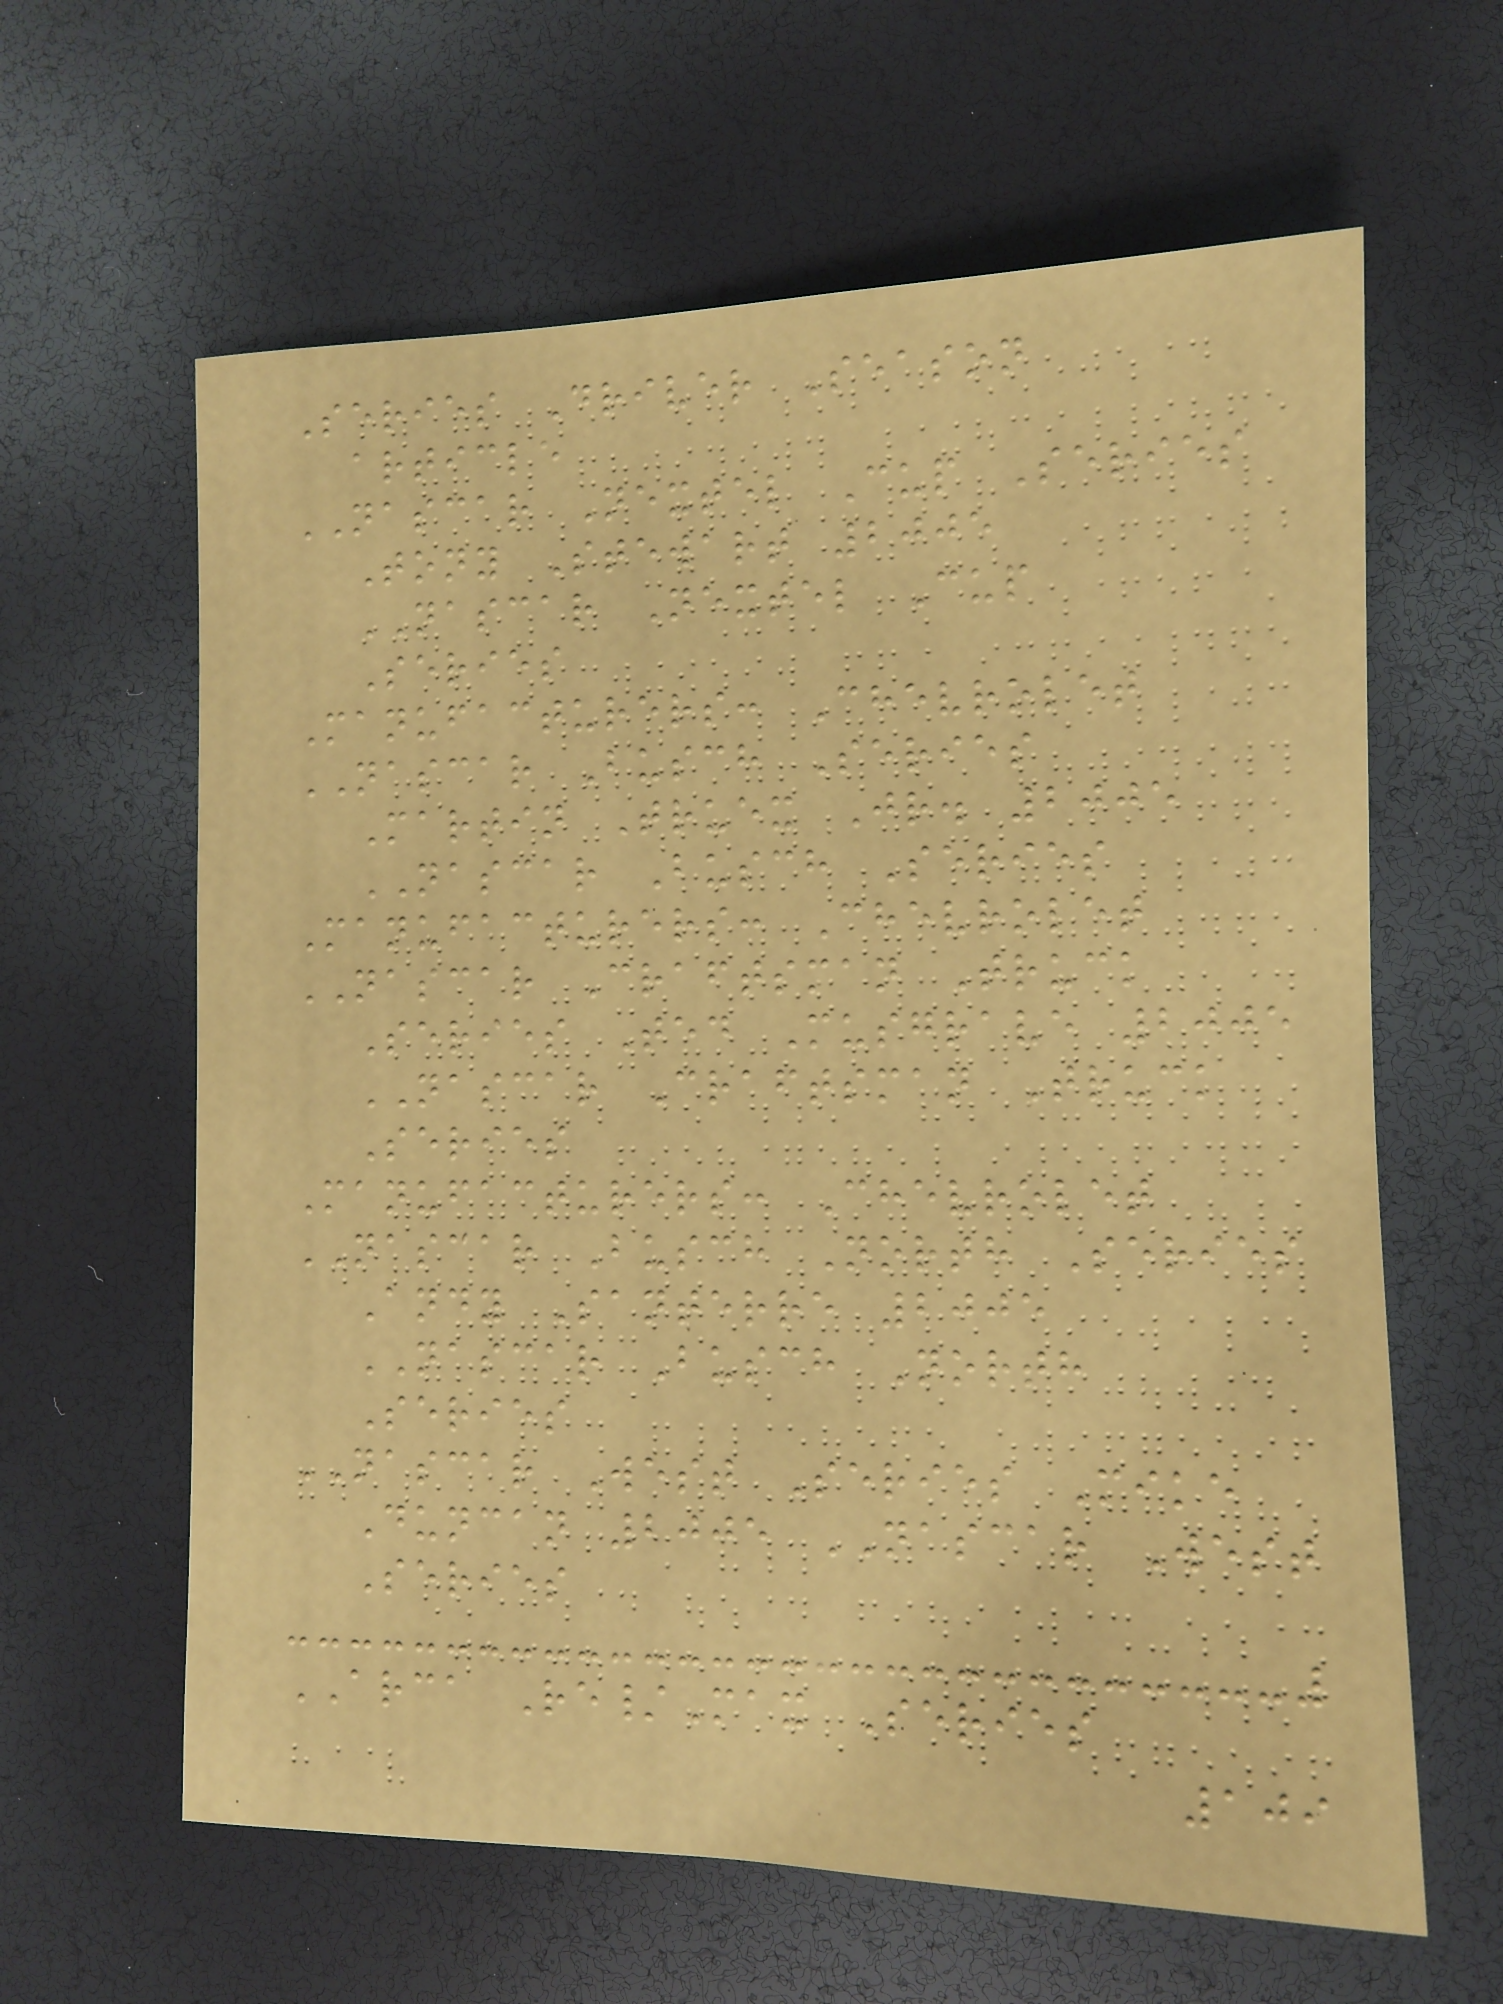Series Driver Season
article
NASCAR Nextel Cup Series
Tony Stewart 2005
NASCAR Nextel Cup
Series
Manufacturers: Chevrolet
NASCAR Busch Series
Martin Truex Jr. 2005
NASCAR Busch Series
Manufacturers: Chevrolet
NASCAR Craftsman Truck
Series Ted Musgrave 2005
NASCAR Craftsman Truck
Series
Manufacturers: Chevrolet
NASCAR Busch North Series
Andy Santerre 2005
NASCAR Busch North
Series
NASCAR West Series Mike
Duncan 2005 NASCAR West
Series
ARCA Re/Max Series
109
